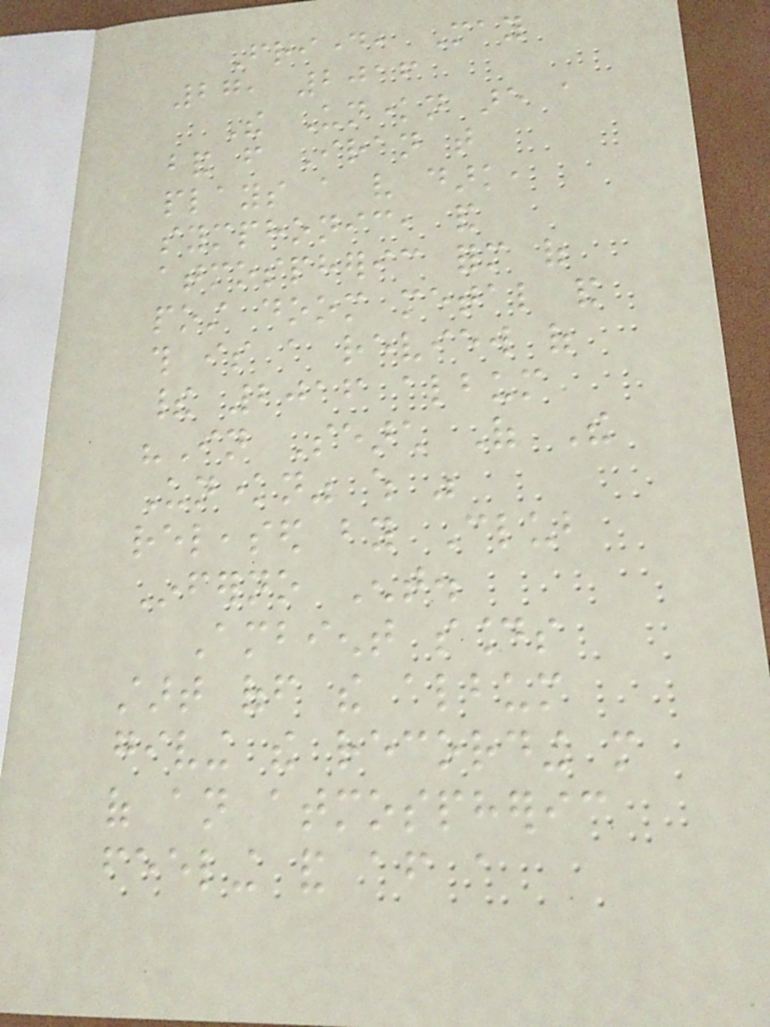Friday, May
27, 2016
The Unknown are a
band from Iran that
plays a very dark,
symphonic, and
atmospheric form of
post doom metal and
this is a review of
their 2016 album
"In Search Of The
Unknown" which was
released by Club
Inferno Ent.
Ambient sounds
start off the album
giving the recording more
of an atmospheric
feeling and after a
